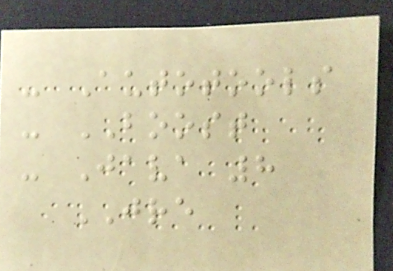- Autotools
- BOOST
- Java 8
JRE
